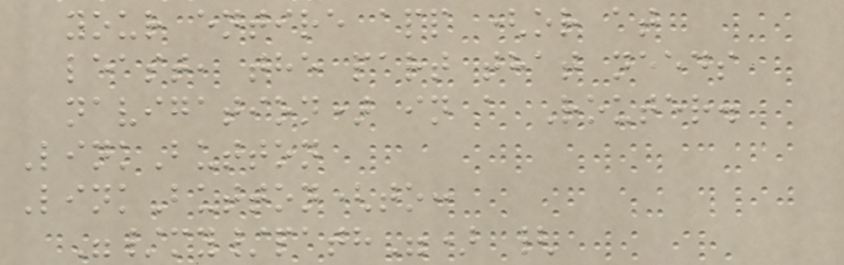your entire app (or at
least, the part that needs
navigation) in a Router.
LinkButton
LinkButton(to:
"/my/path") {
